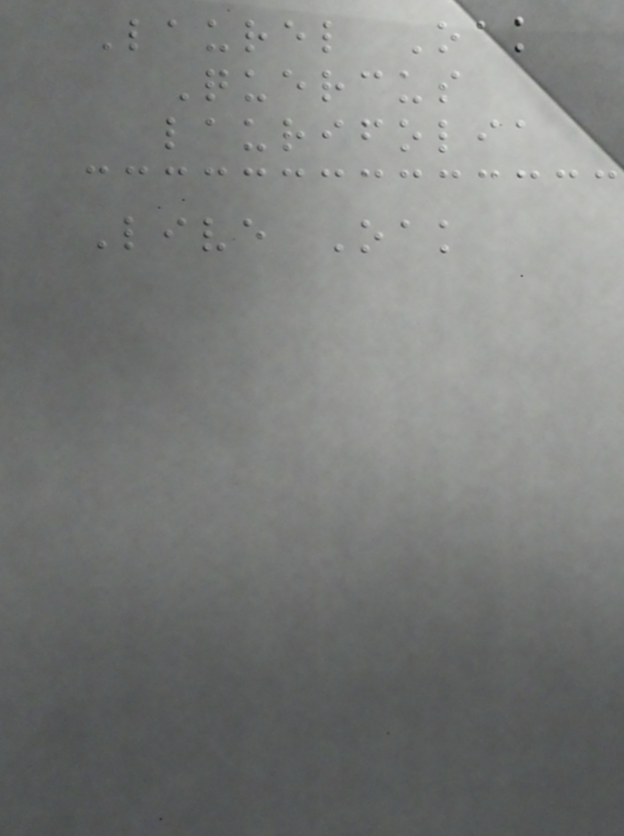Laurel Oak
Quercus
laurifolia
Live Oak
